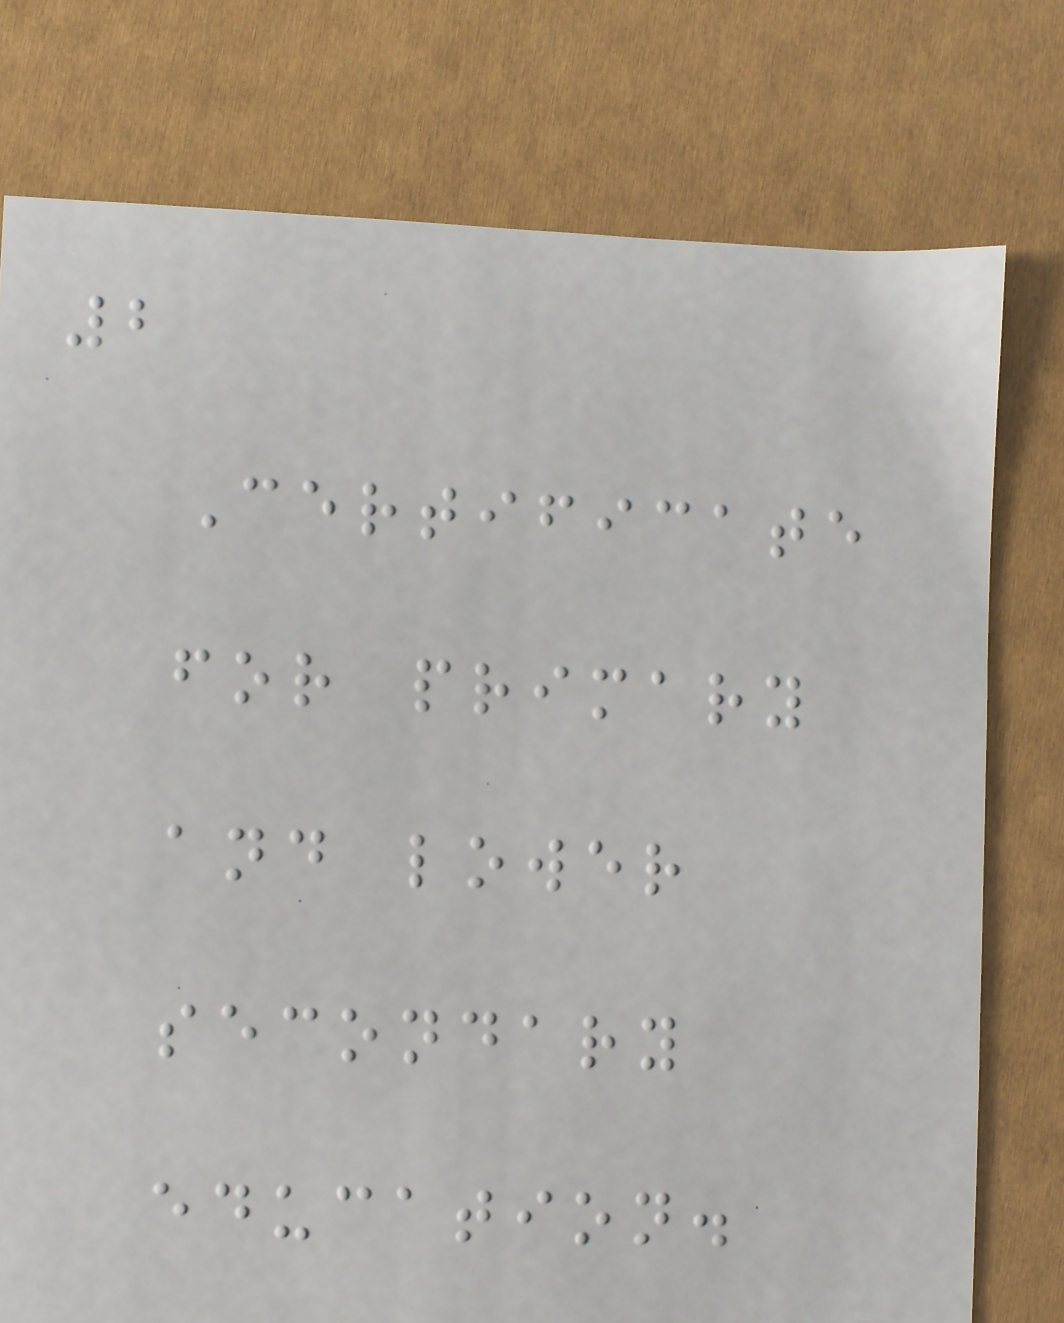2
Certificate
for primary
and lower
secondary
education.
